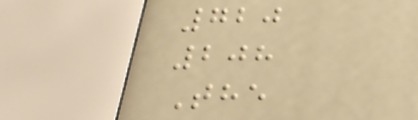720
208
The
